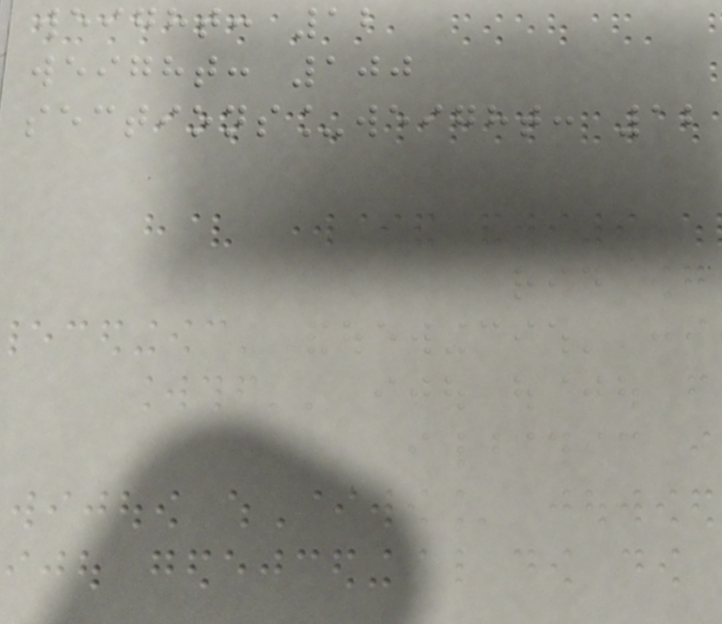weight: 12
weight: 100
sections_weight: 12
